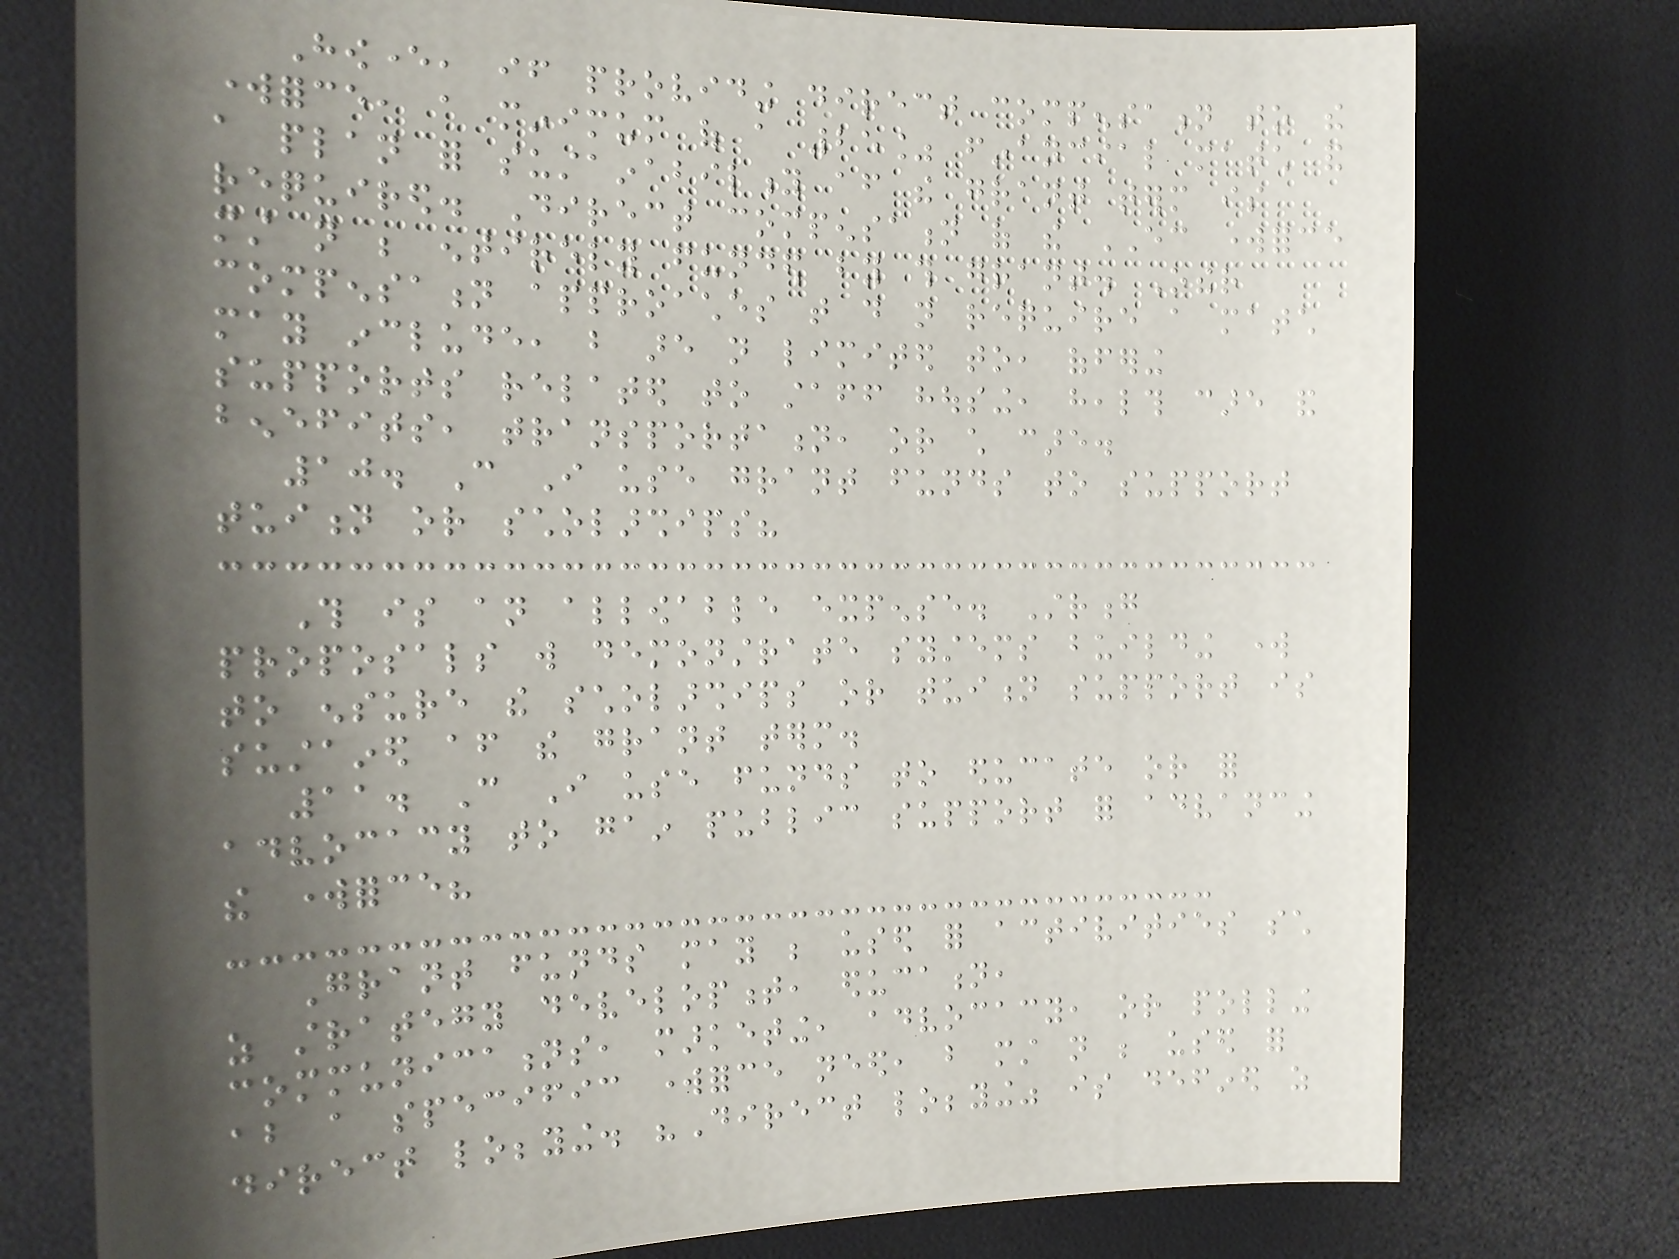However, if providing direct compensation to the
workforce, a minimum of a 25% financial match and
a plan for sustainability after the grant term is
required. Direct compensation of the EC workforce
must not be entirely funded by this grant. Other
compensation approaches that do not require a match
may include, but are not limited to, offering
supports related to staff housing, health care and
benefits, transportation, or child care.
10. Can I use grant funds to support
tuition or scholarships?
This is an allowable expense. Strong
proposals will demonstrate systems building work
to ensure the scholarships or tuition support is
sustained after the grant term.
11. Can I use funds to educate or for
advocacy to gain public support for advancing
the workforce?
Grant funds may be used for activities such
as strategy development, education,
communications, marketing, advocacy, or polling
about a specific workforce need, but must not be used for
direct lobbying. "Direct lobbying" is defined as
